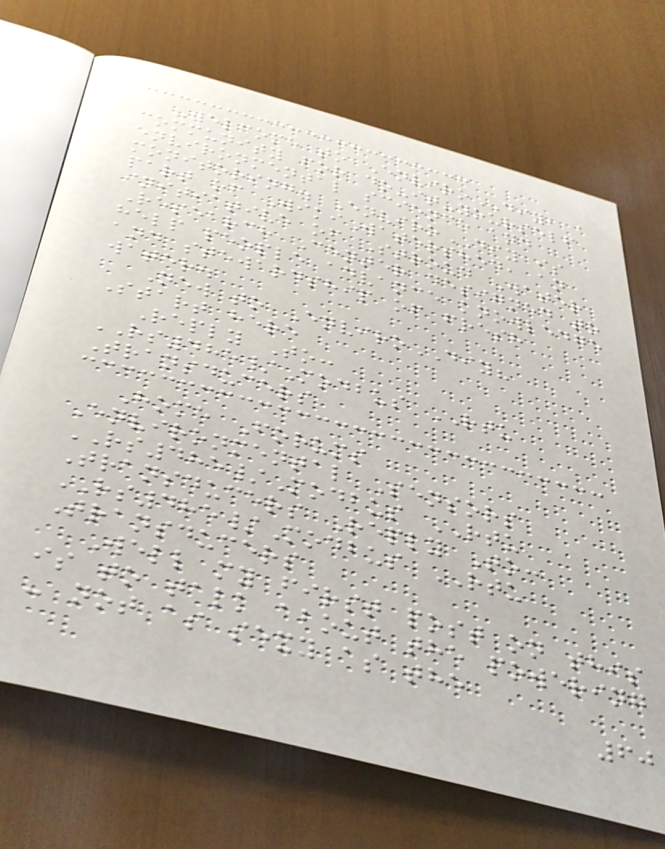Welcome to EnviroDIY, a
community for do-it-yourself
environmental science and
monitoring. EnviroDIY is
part of WikiWatershed, an
initiative of Stroud Water
Research Center designed to
help people advance knowledge
and stewardship of fresh
water.
New to EnviroDIY?
Start here
Reply To:
RS485/Modbus RTU
Transducers
Home Forums
Environmental Sensors
RS485/Modbus RTU
Transducers Reply To:
RS485/Modbus RTU
Transducers
Well my first post on this
is to talk about the powering
- not as sexy as the
60
